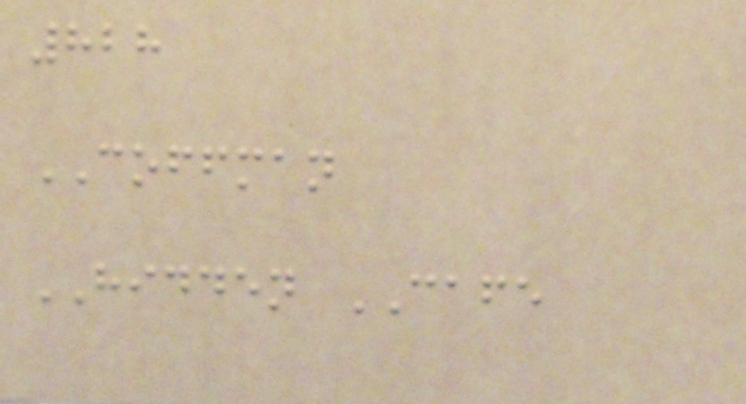828
COFFMAN
HIDDEN CAFE
